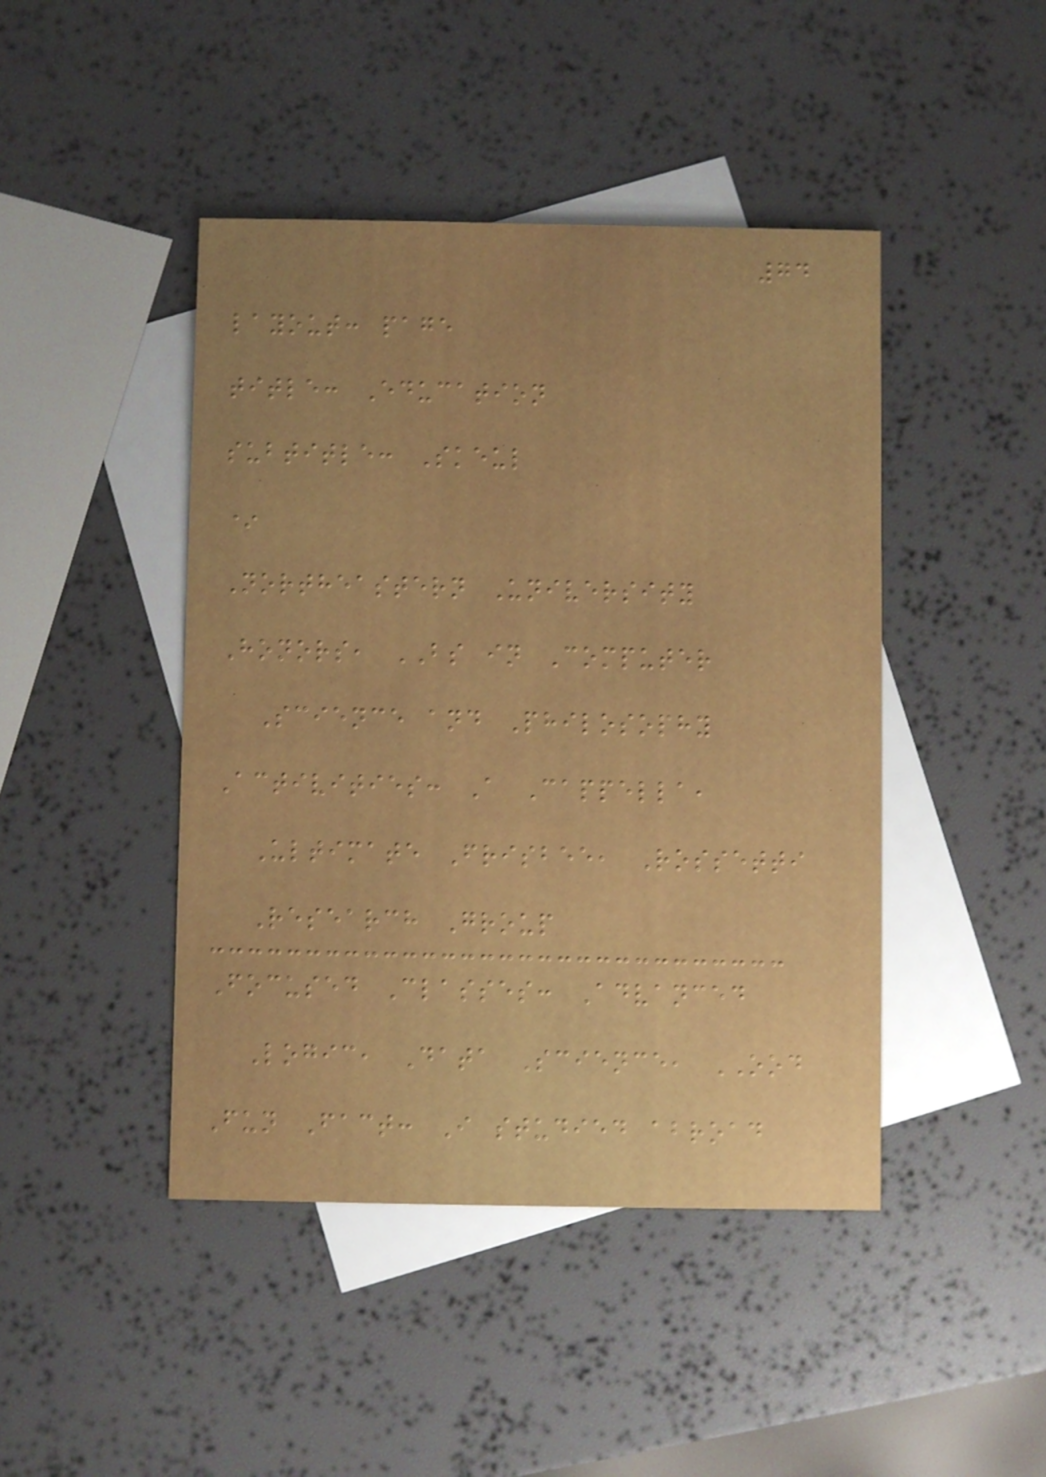74
layout: page
title: Education
subtitle: Skeul
*
Northeastern University
Honors, BS in Computer
Science and Philosophy
Activities: A Cappella,
Ultimate Frisbee, Rossetti
Research Group
Focused Classes: Advanced
Logic, Data Science, OOD
Fun Fact: I studied abroad
